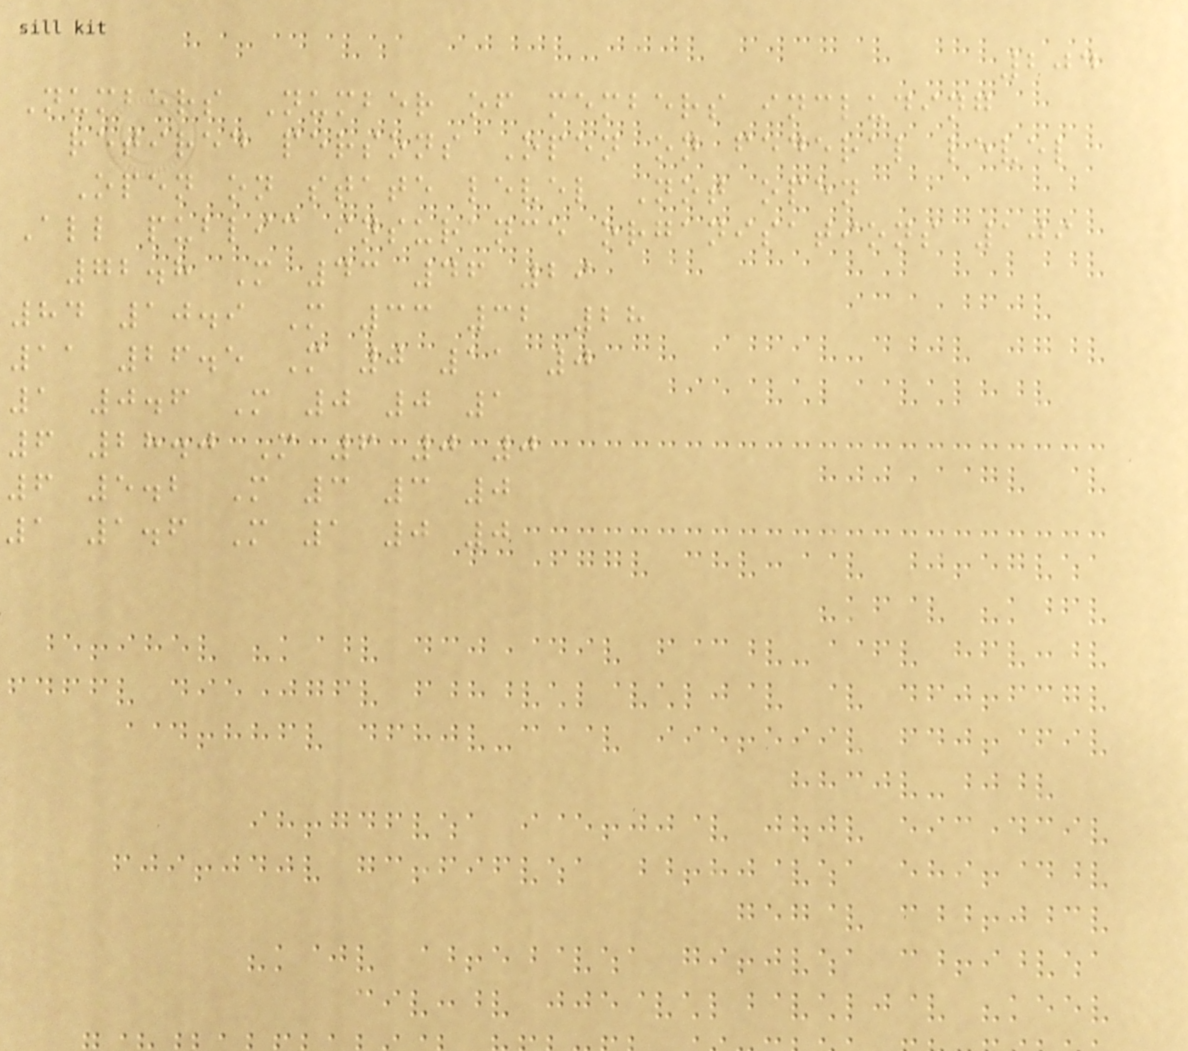204
Numbers Number of members including
retired persons Open on federal level
Open on state level Not open
All public insurance organisations 109
72.8 M 43 46 29
84 10.9 M 33 32 28
11 26.5 M 0 11 0
1 0.6 M 0 0 1
6 28.0 M 6 0 0
6 5.2 M 3 3 0
1 1.6 M 1 0 0
